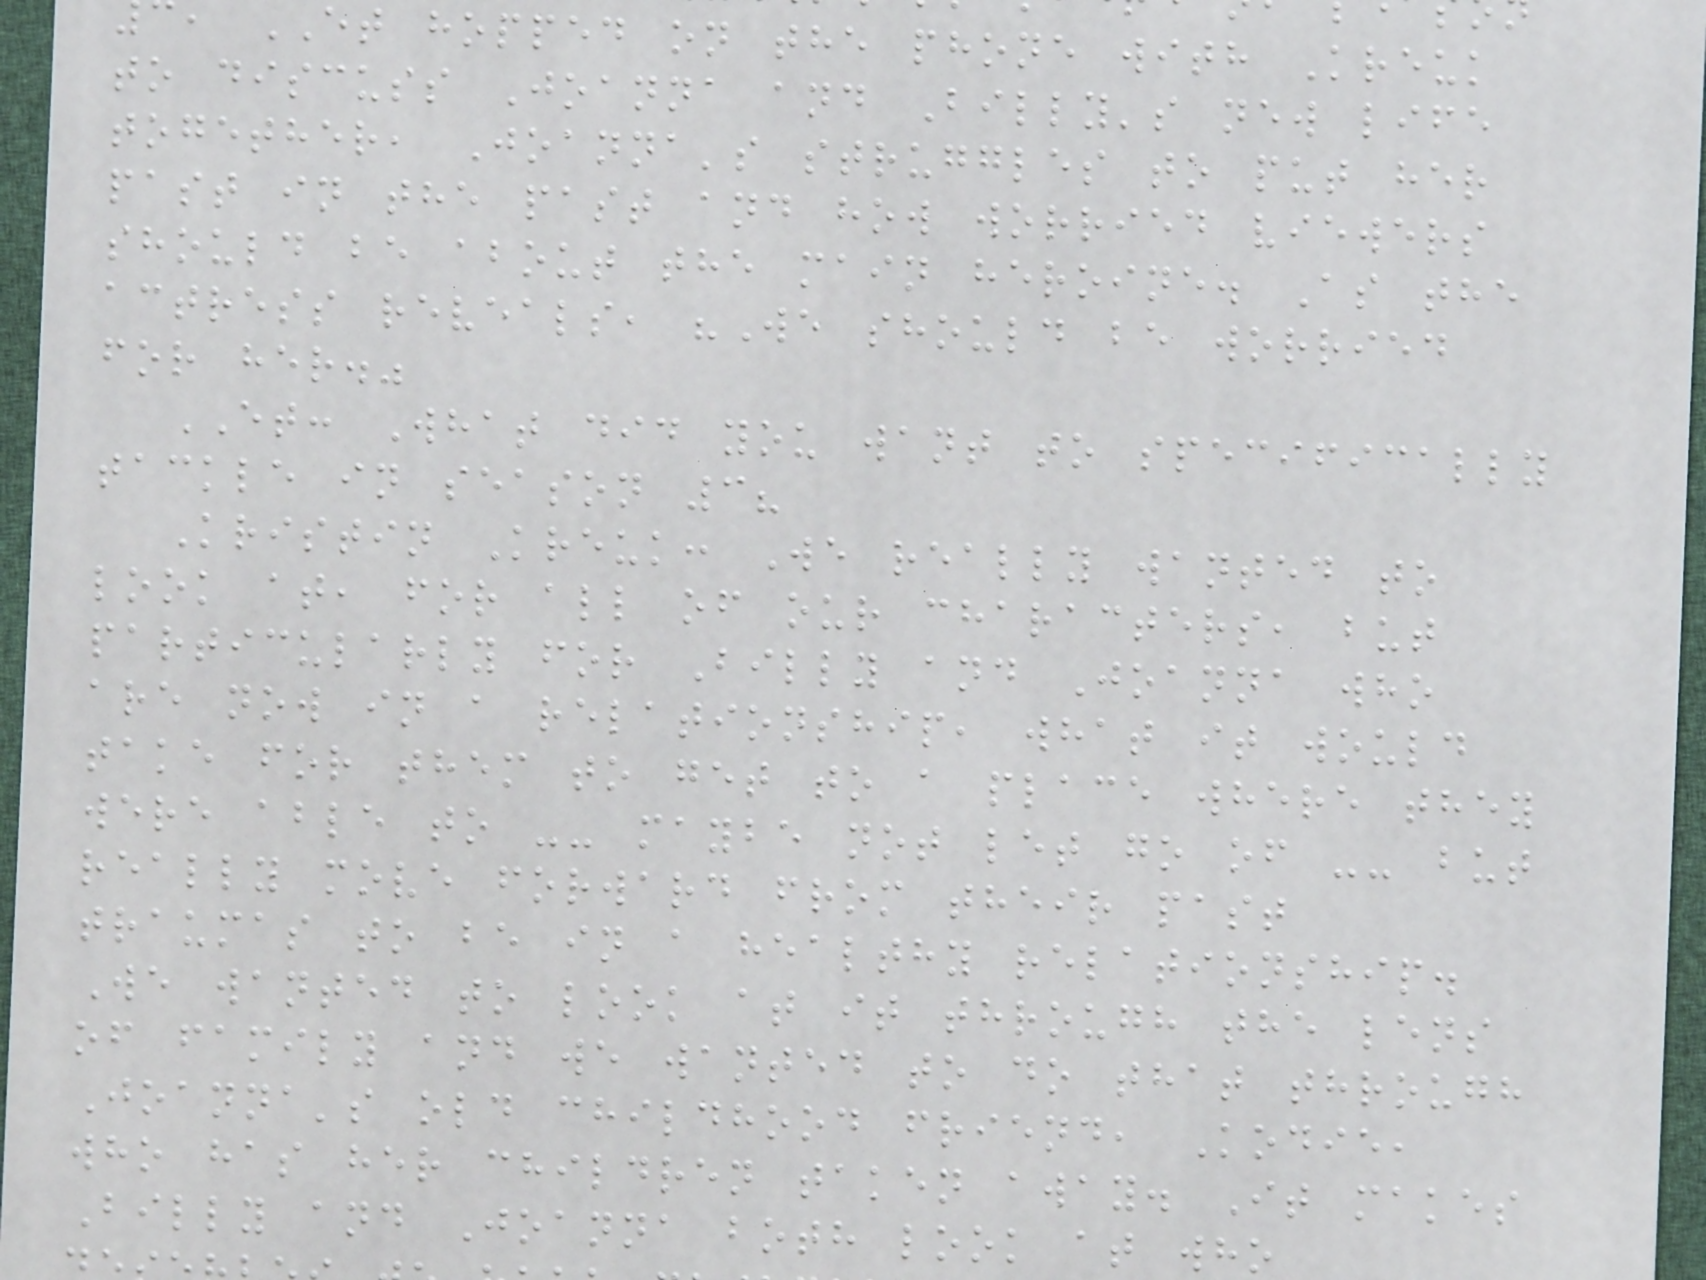ET hopped on the phone with Kreuk
to discuss Joanna and Billy's new life
together, Joanna's struggles to put her
past in the past and how worried viewers
should be about the main heroine. As the
actress reveals, "We should be worried
for her."
ET: What did you want to specifically
tackle in season 3?
Kristin Kreuk: We really wanted to
look at, for all of our characters, but
particularly for Billy and Joanna who
are now in a relationship, what it would
take for them to get to a place where they
were able to -- maybe not let go of -- but
really move forward from their past
traumas to be in a healthy relationship.
We wanted to look at it through the lens
of family and we wanted to do that through
Joanna's old childhood friend, Kodie,
who has her children taken away. It makes
Billy and Joanna both look at who
